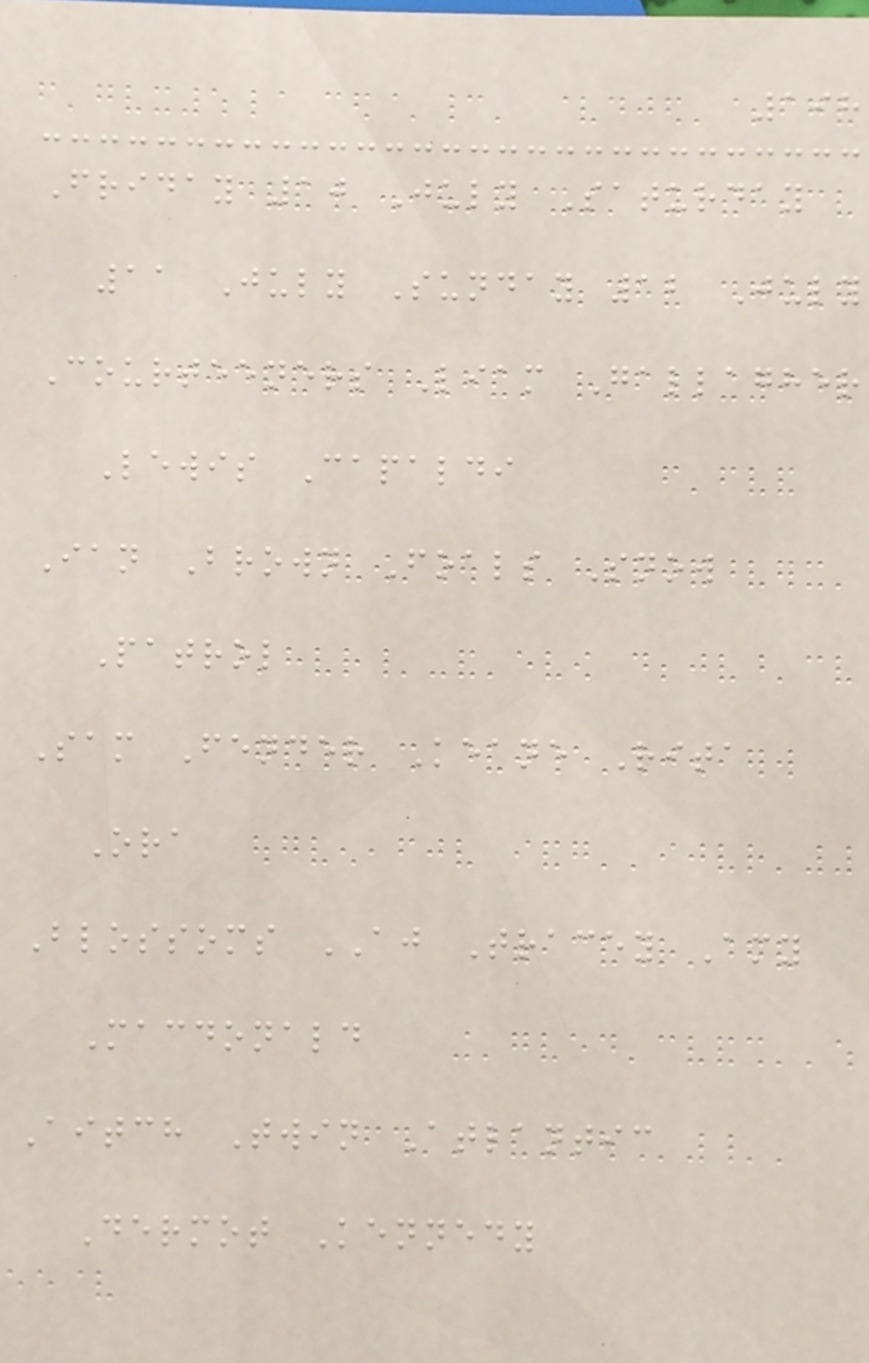198
Friday 10 July Saturday
11 July Sunday 12 July
Courteeners Liam Gallagher
Lewis Capaldi
Ian Brown Foals Snow
Patrol
Sam Fender Keane Rita
Ora
Blossoms AJ Tracey Amy
Macdonald
Aitch Twin Atlantic
Dermot Kennedy
